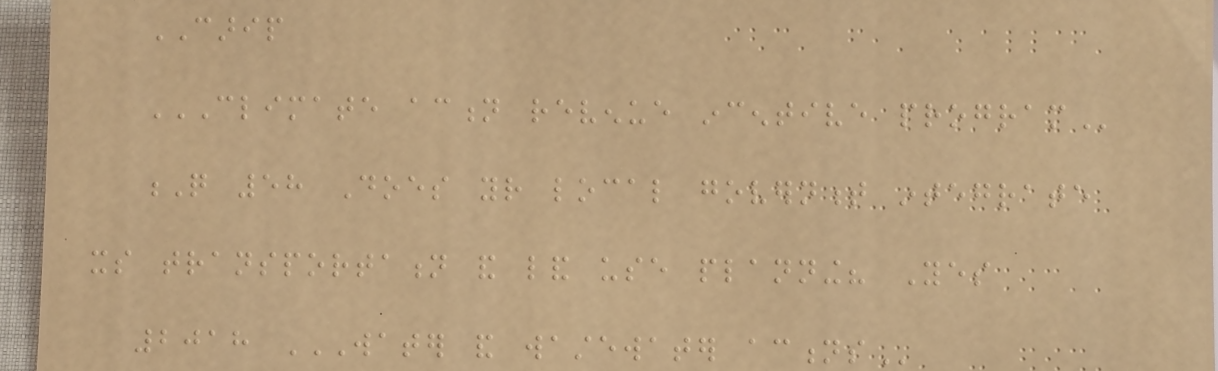CARIP
CLIMATE ACTION REVENUE INCENTIVE PROGRAM
Q 58 Does your local government integrate
its transportation and land use planning? Yes
2018 WATER AND WASTEWATER ACTIONS
